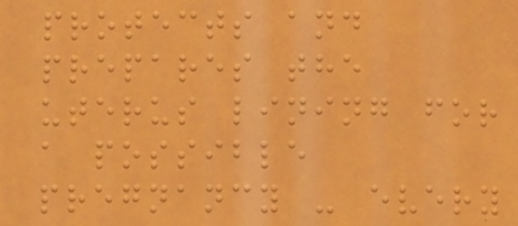protects and
prepares the
uterus lining for
a possible
pregnancy - every
